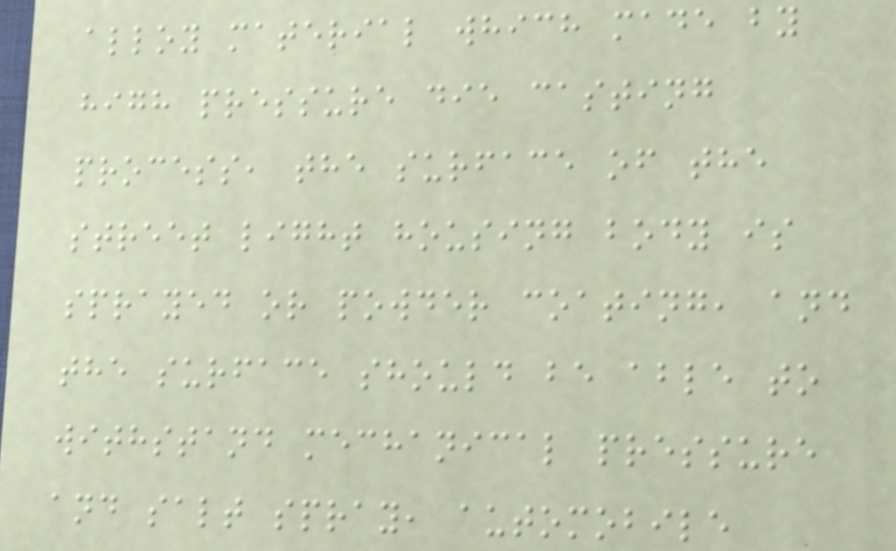alloy material which made by
high pressure die casting
process, the surface of the
street light housing body is
sprayed or powder coating, and
the surface should be able to
withstand mechanical pressure
and salt spray, automobile
